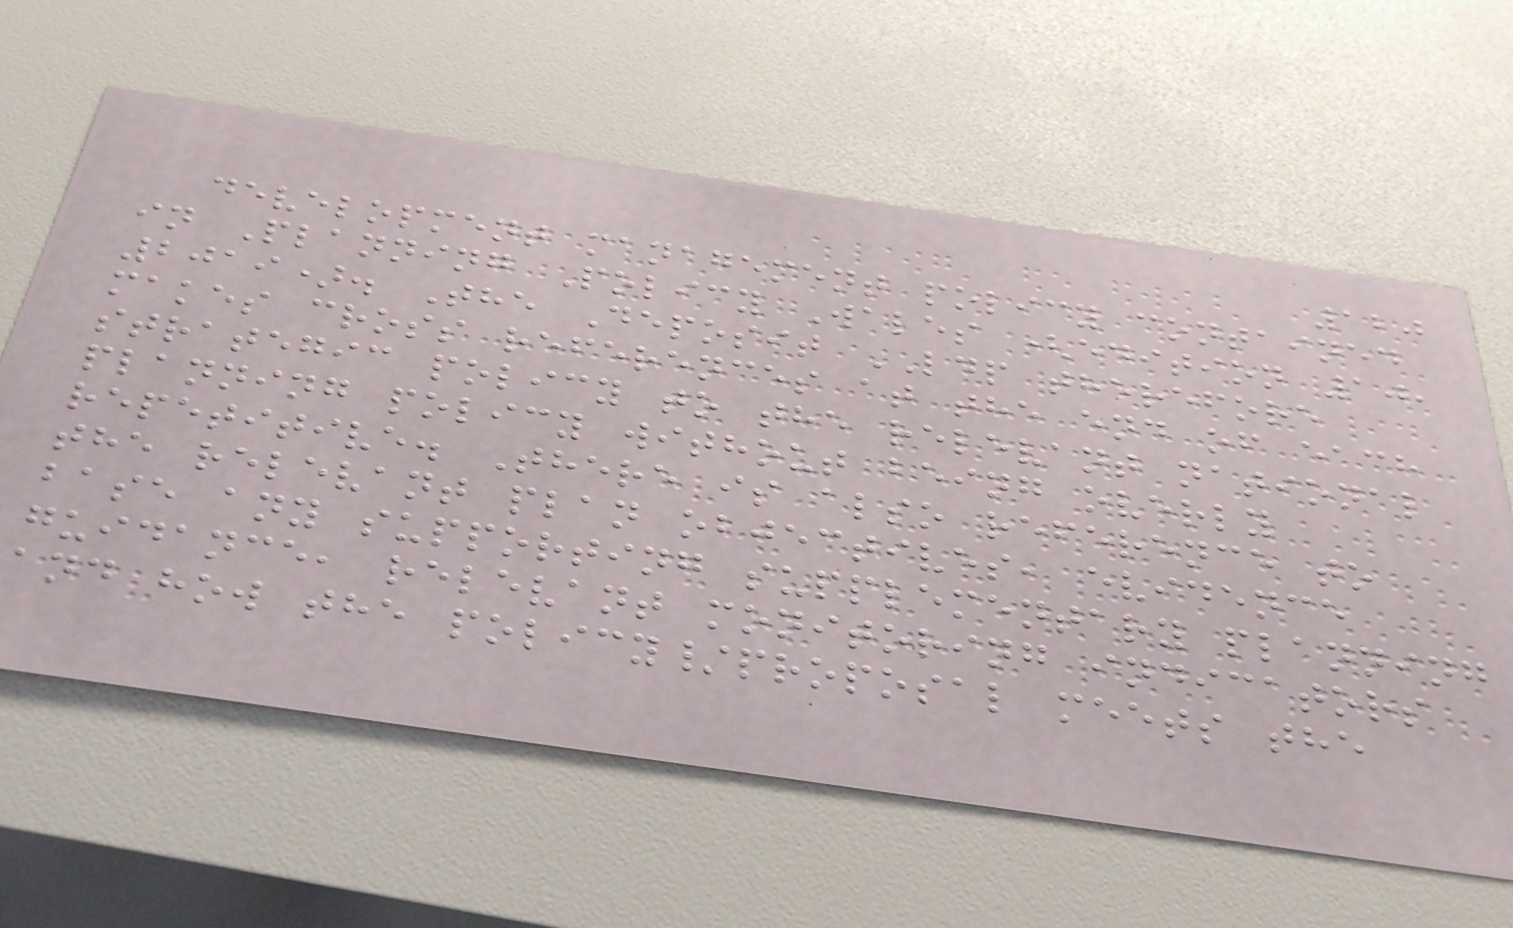120
development management policy contained
in Planning Policy Wales (edition 10,
2019). The Deposit LDP therefore
makes cross references at the end of each
strategic policy to the relevant national
planning policy without being overly
repetitive. There is also reference to
the relevant plan objectives, evidence
base any supporting supplementary planning
guidance, relevant monitoring indicators
and how the policy/proposal meets the
